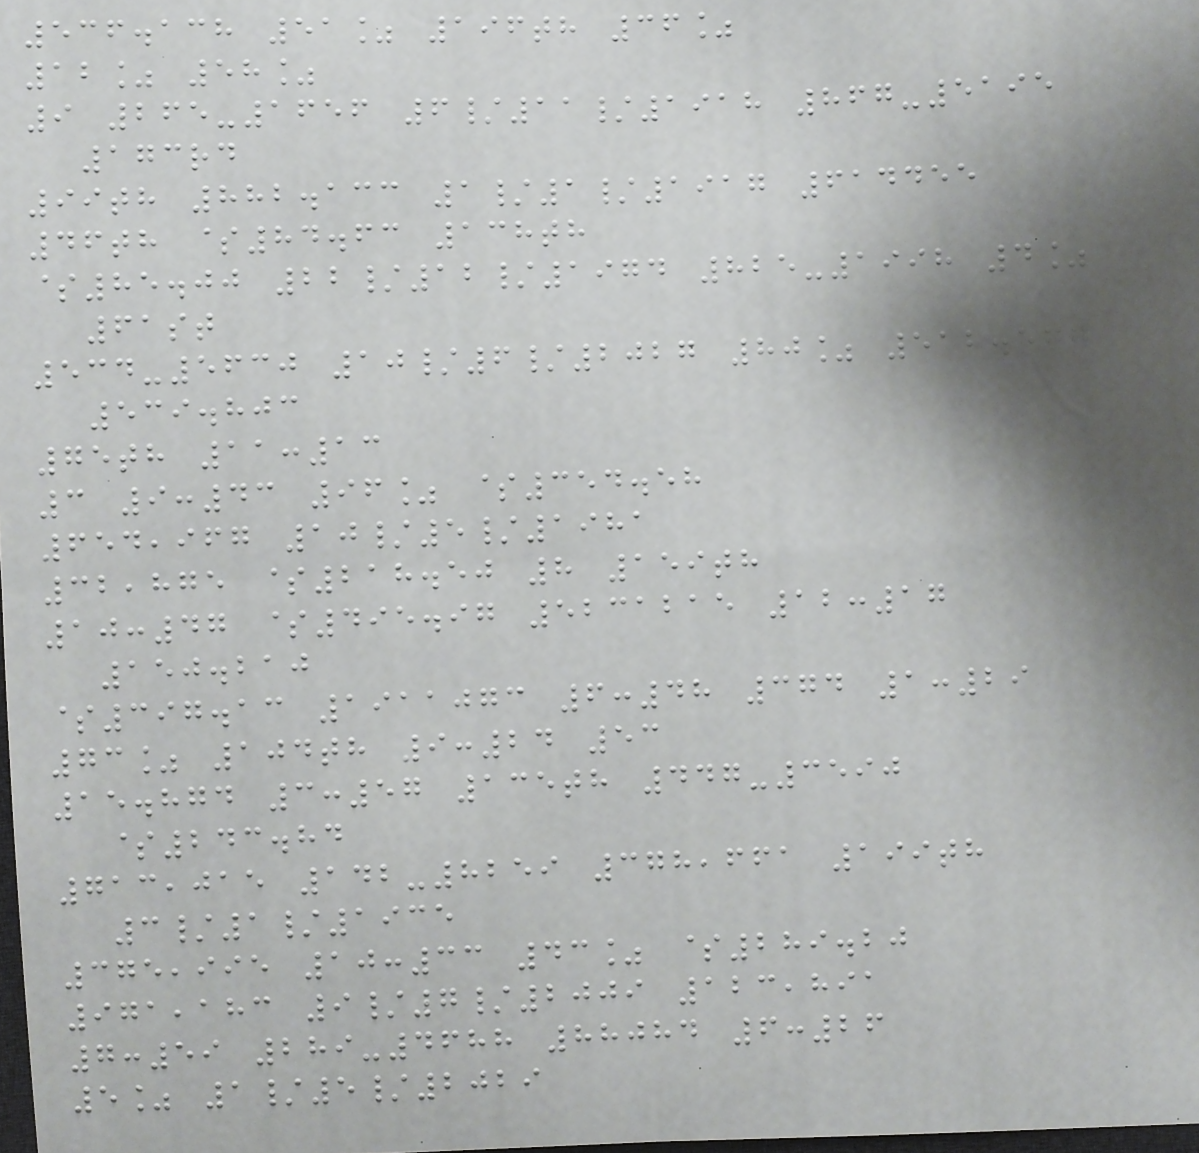536.138 51% 196th 36%
12% 58%
9 265-1656 6/11/1918 867-5195
173rd
99th 882.133 1/1/1917 614455
46th $84.63 138th
$85.00 22/12/1974 825-1998 4%
61st
534-5630 10/6/2027 80% 512.577
539.803
75th 11:13
3 9:43 96% $354.58
654,967 10/5/1981
32,875 $218.50 8 159th
10:47 $495.97 5231215 12:17
150.210
$397.13 1911073 6:48 374 1:29
73% 104th 9:24 53
15.874 3:57 135th 447-3590
$243.84
713,015 142-8259 378,661 199th
3/1/1935
375,995 10:33 43% $289.20
971,183 9/7/2009 123,891
7:59 289-4688 88084 6:26
5% 1/5/2029
